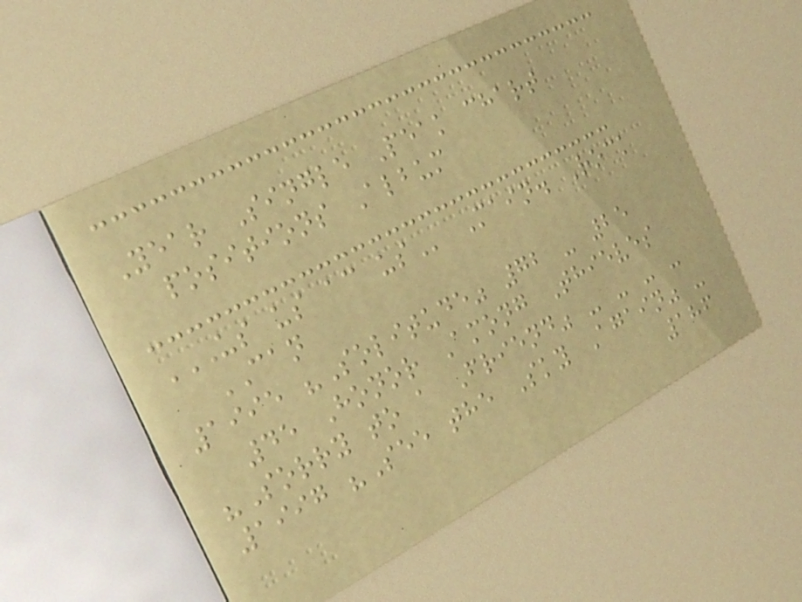Year Single Peak chart
positions Album
US US AC US Main. Rock
CAN
1995 "Solitude" 72 - 25
45 Honor Among Thieves
"Sorry to a Friend" - - - -
1997 "See the Sky Again" -
186
